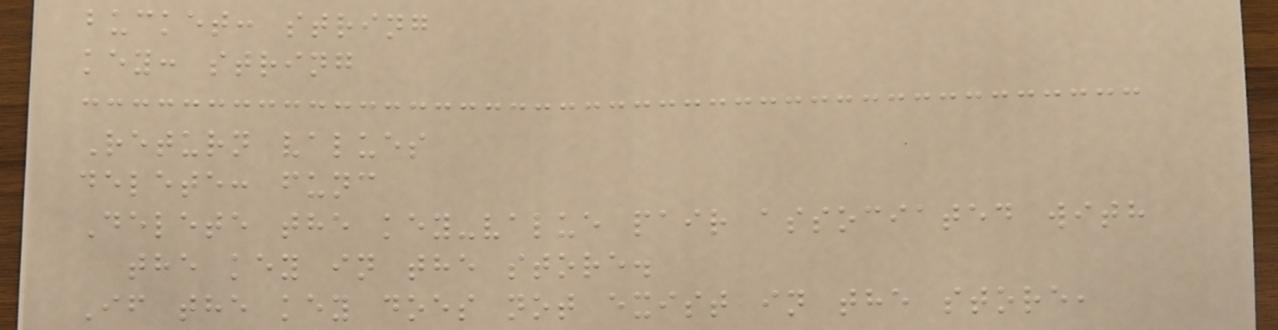bucket: string
key: string
Return values
delete: func
Delete the key-value pair associated with
the key in the store.
If the key does not exist in the store,
